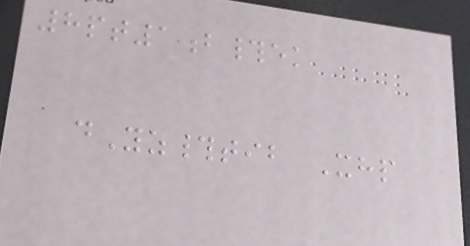8pt1b#ek
dYz#tib Xhp
